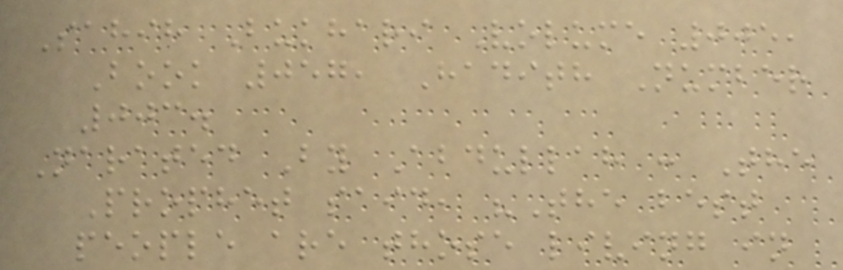Sahih Bukhari Volume 005,
Book 057, Hadith Number
003.
Narated By Abdullah : The
Prophet said, "The best
people are those living in
